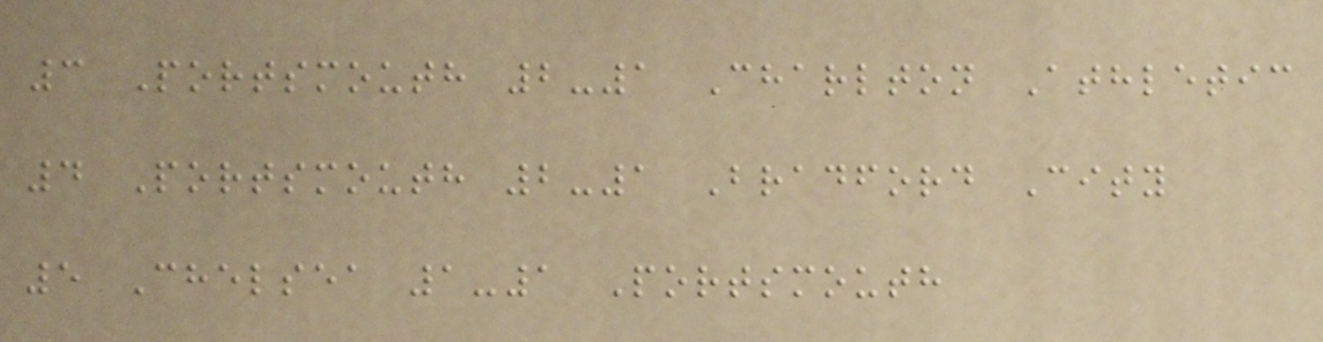3 Portsmouth 2-1 Charlton Athletic
4 Portsmouth 2-1 Bradford City
5 Chelsea 1-1 Portsmouth
